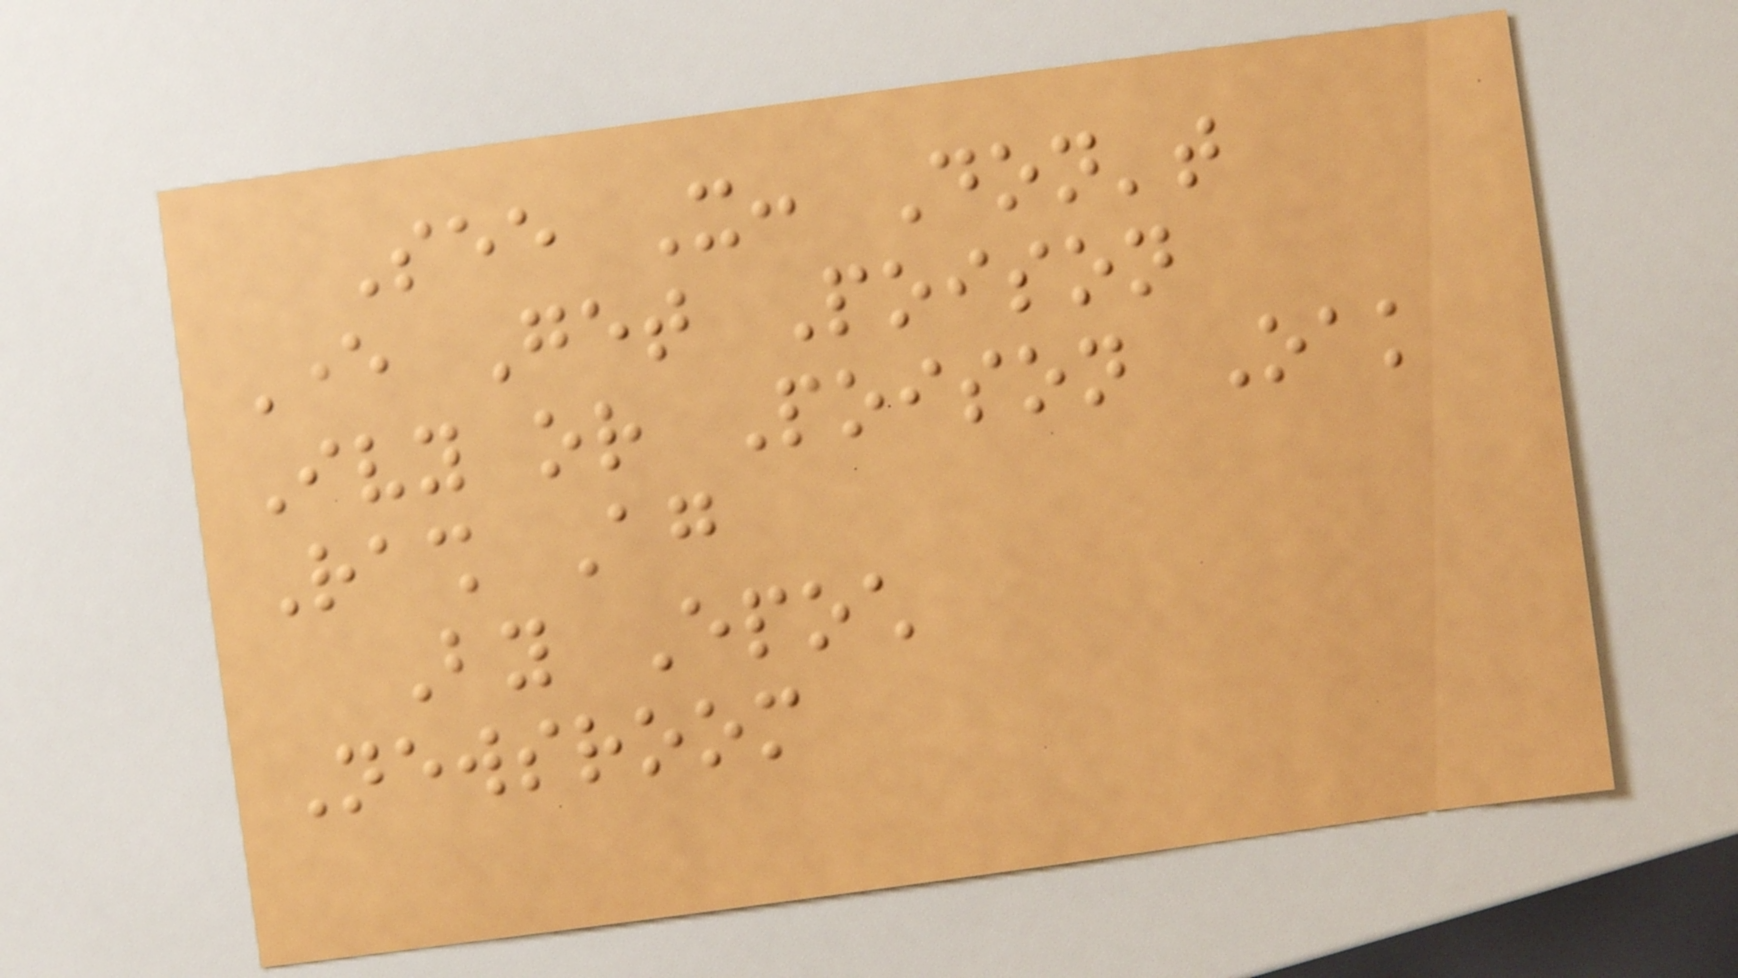See It: Don't
Ever Get Poison
Ivy or Poison Oak
Rash Again
By Epoch
Newsroom
